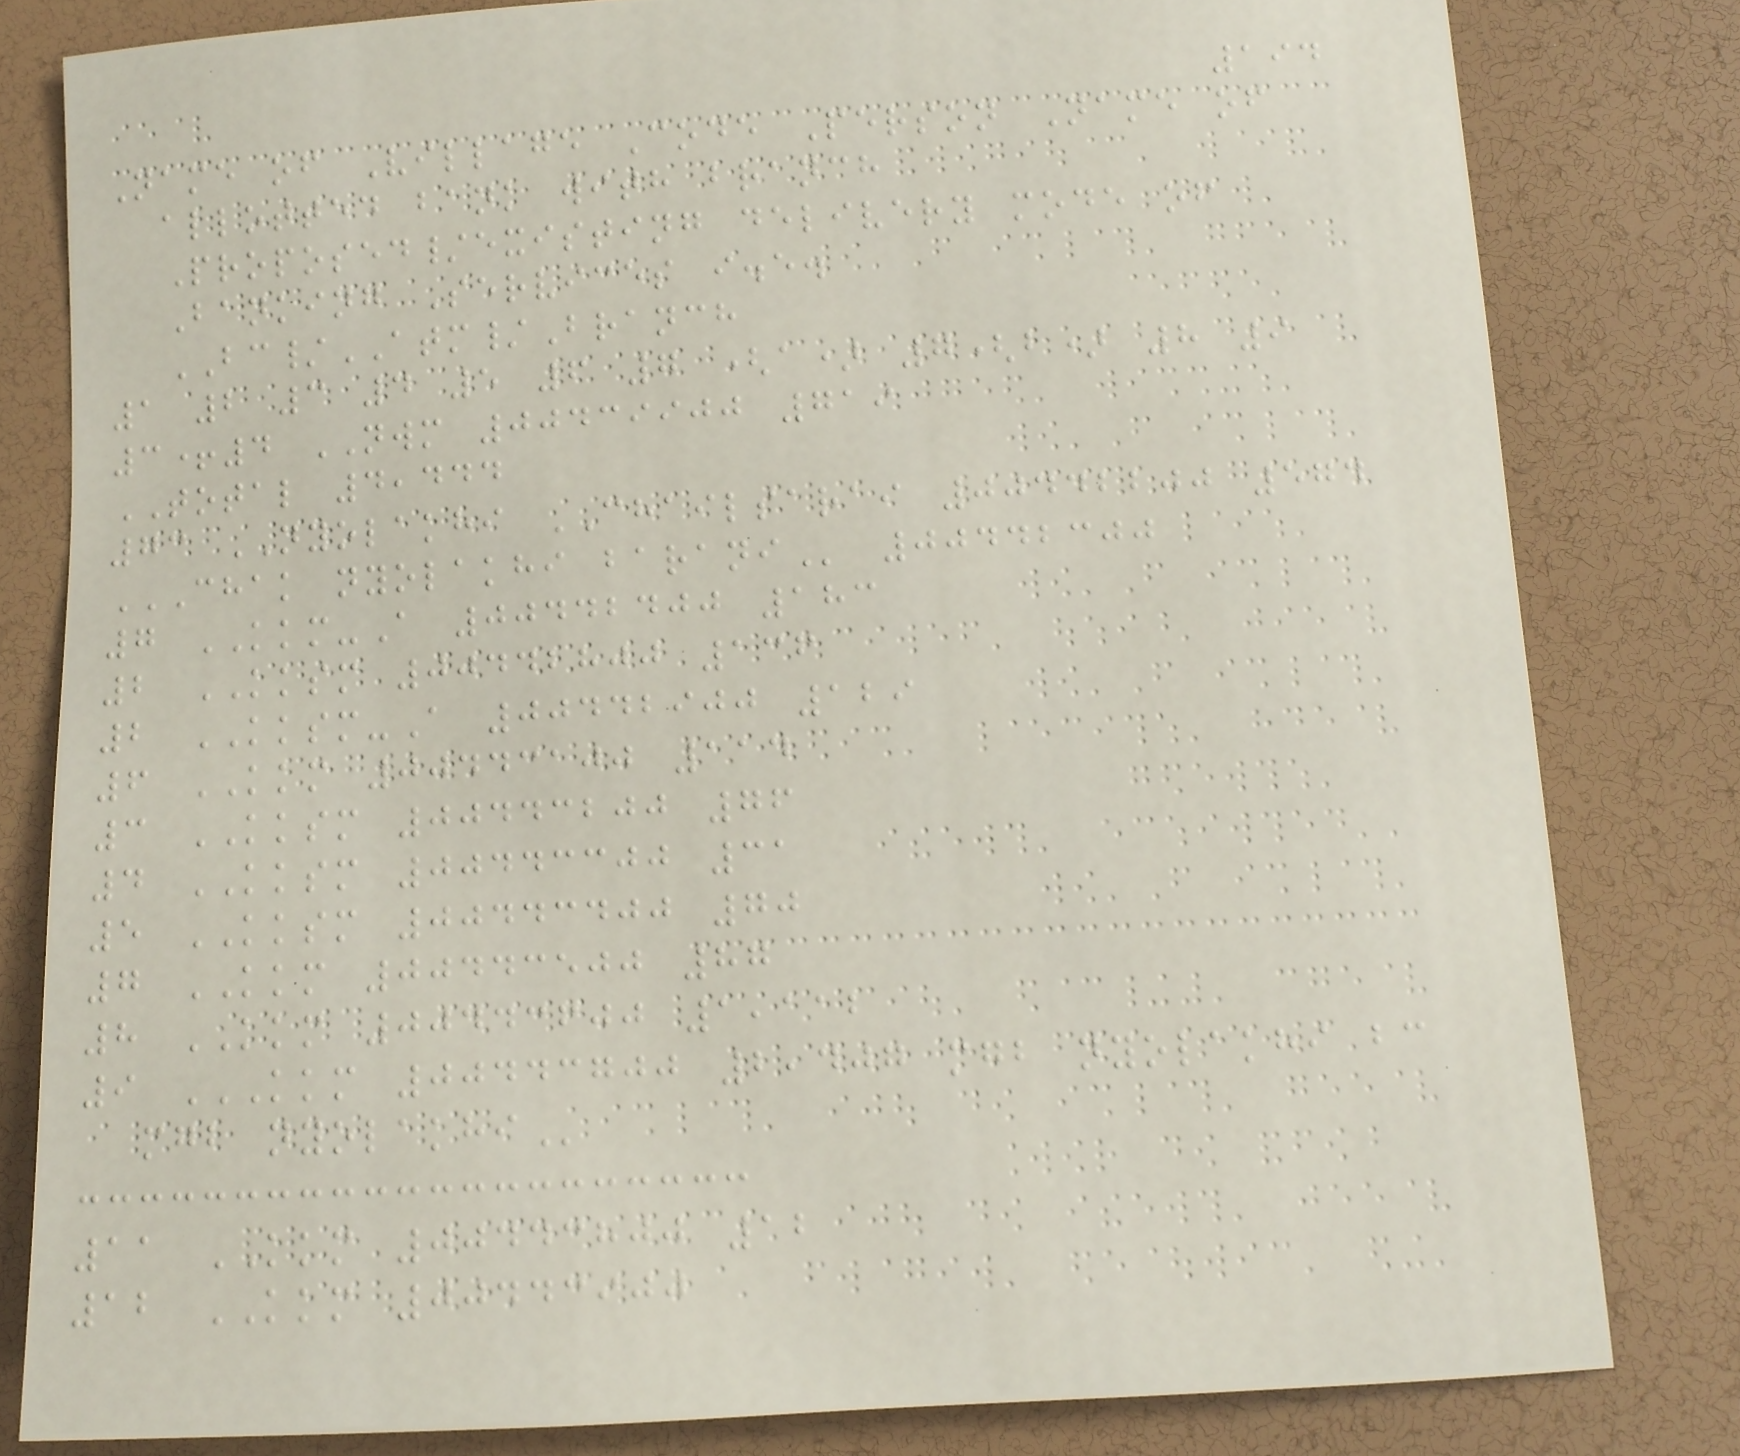194
Name of Village Code Person Name of
allotted bank with branch
Proposed/existing delivery mode of
Banking Services i.e.
BC/ATM/Branch
1 2 3 4 5 6 7 (a) 7(b) 8 9
3+4 NWM 00439900 719
TOTAL 4,444
73 NYOLAKHI CHAILSARAI 00442200 574
CHAK NYOLAKHI BARANI 00442300
7 KKM-A 00442400 183
2 KKSM 00442800 136
2 KKSM-A 00442900 129
6 KKM 00443100 114
3 KKSM 00443200 76
4 KKSM 00443300 31
5 KKSM 00443400 70
7 KKM 00443500 87
8 KKM 00443600 1,112
9 KKM 00443700 2,407 MGB NYOLAKHI BC
MGB NYOLAKHI
11 KKM 00443800 12
12 KKM 00443900
